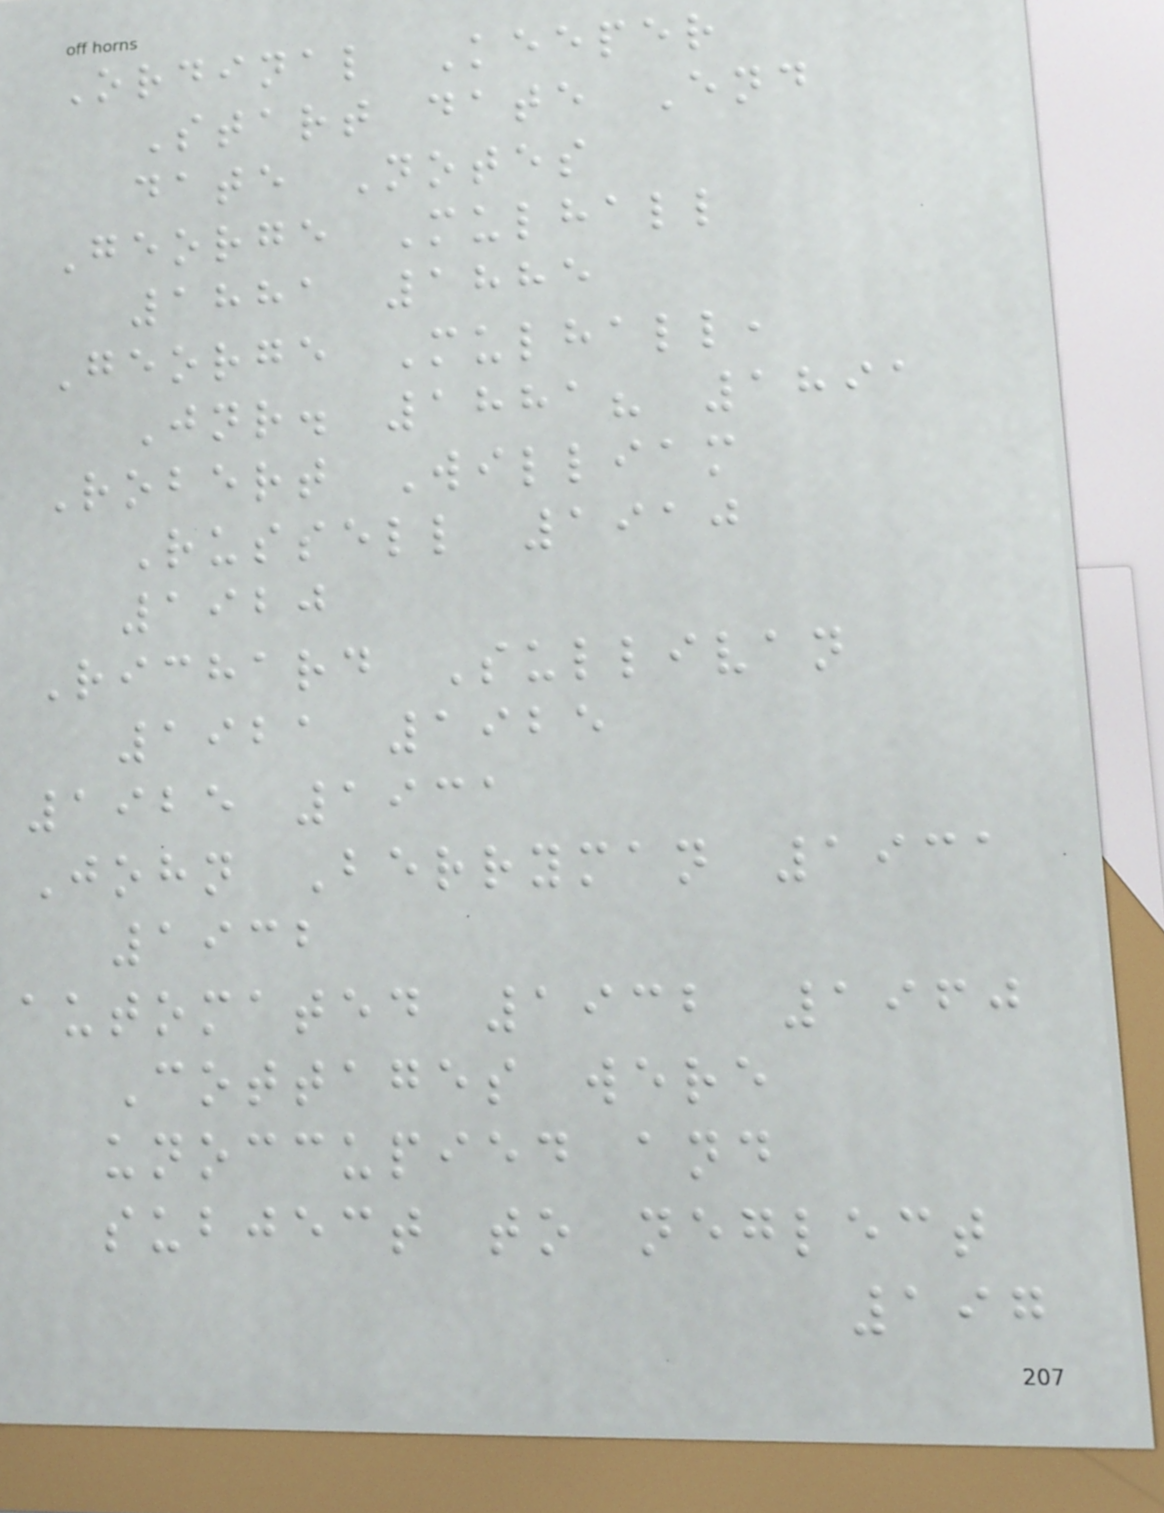Ordinal Keeper
Start date End
date Notes
George Mulhall
1881 1885
George Mulhall,
Jnr. 1881? 1891
Robert William
Russell 1910
1920
Richard Sullivan
1921 1925
1925 1931
John Berryman 1931
1932
automated 1932 1960
Cottages were
unoccupied and
subject to neglect
197
